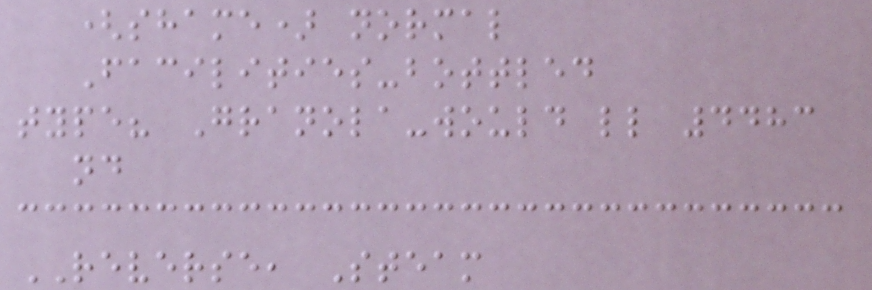(shame) normal
Facilities-bottled
type? Granola-would ll 4483
nd
REVERSE, Steam
